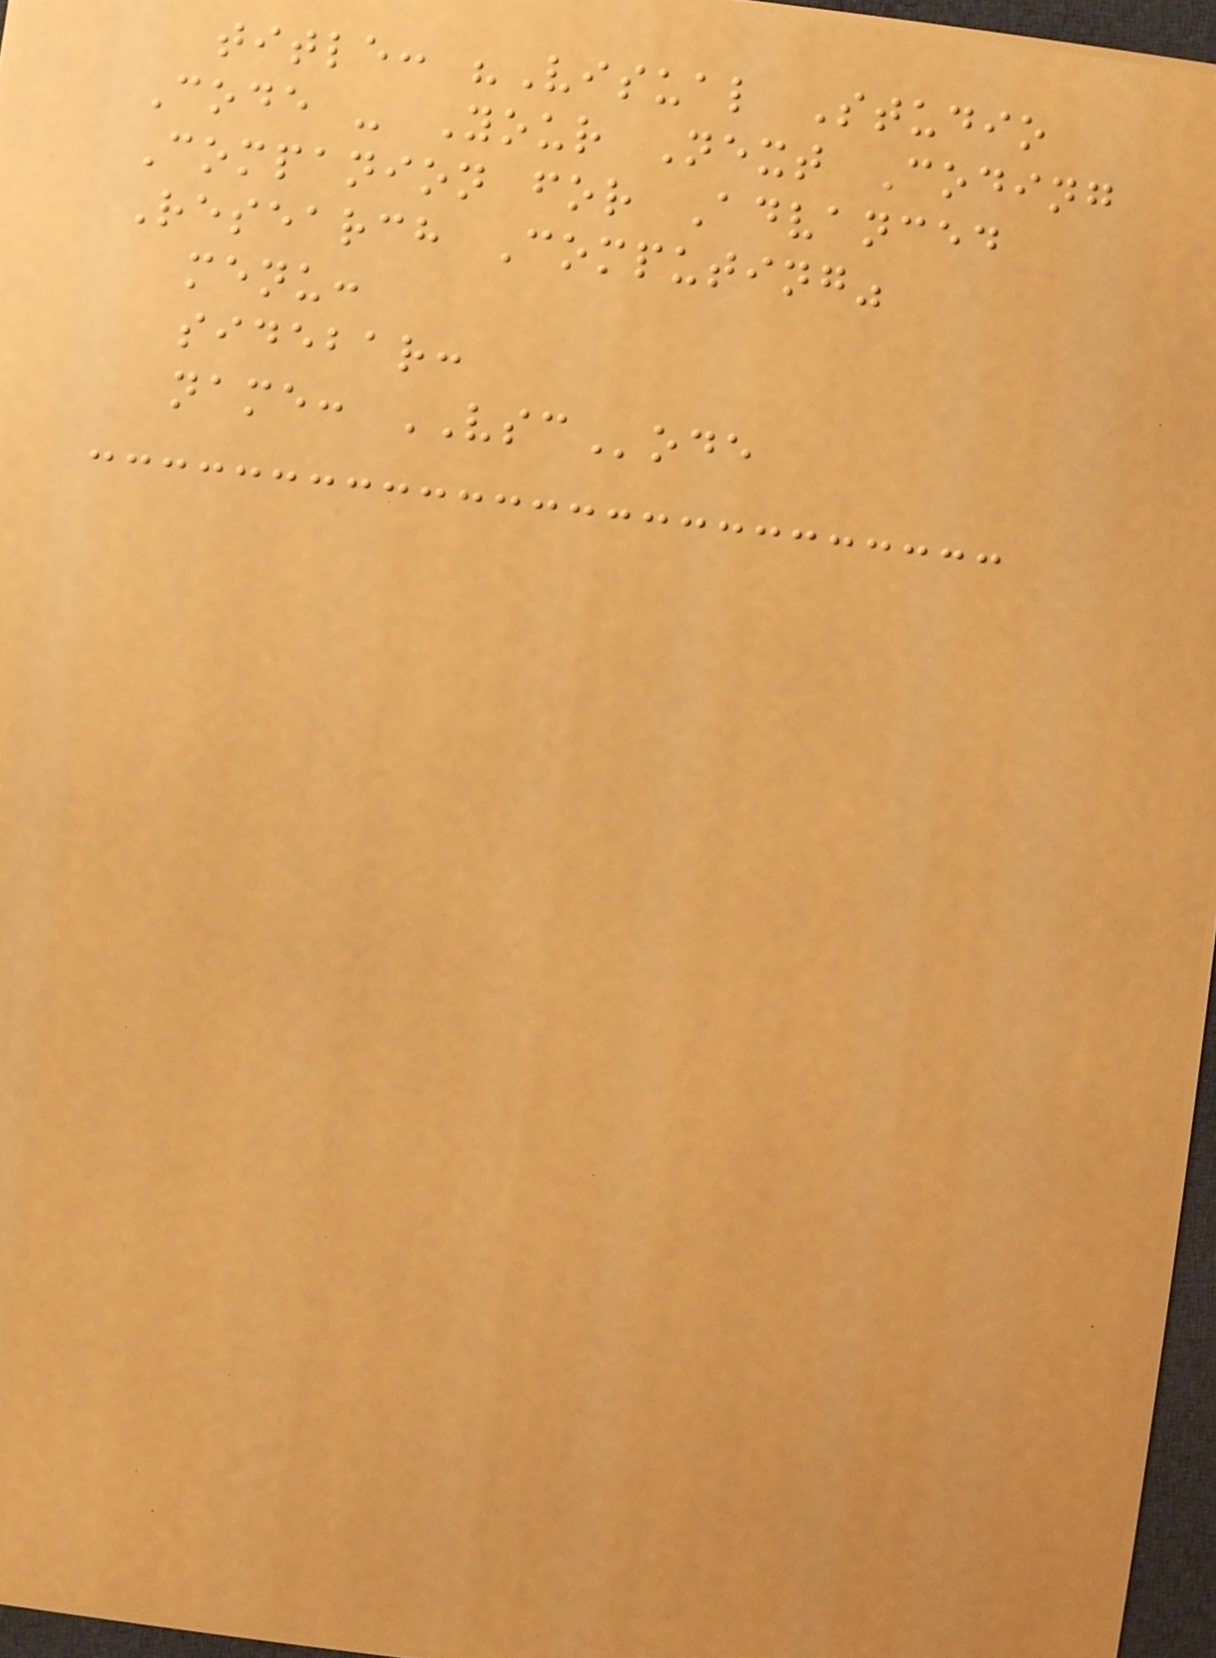title: "Visual Studio
Code - Your Next Coding
Companion for Advanced
Research Computing"
menu:
sidebar:
name: VSCode
